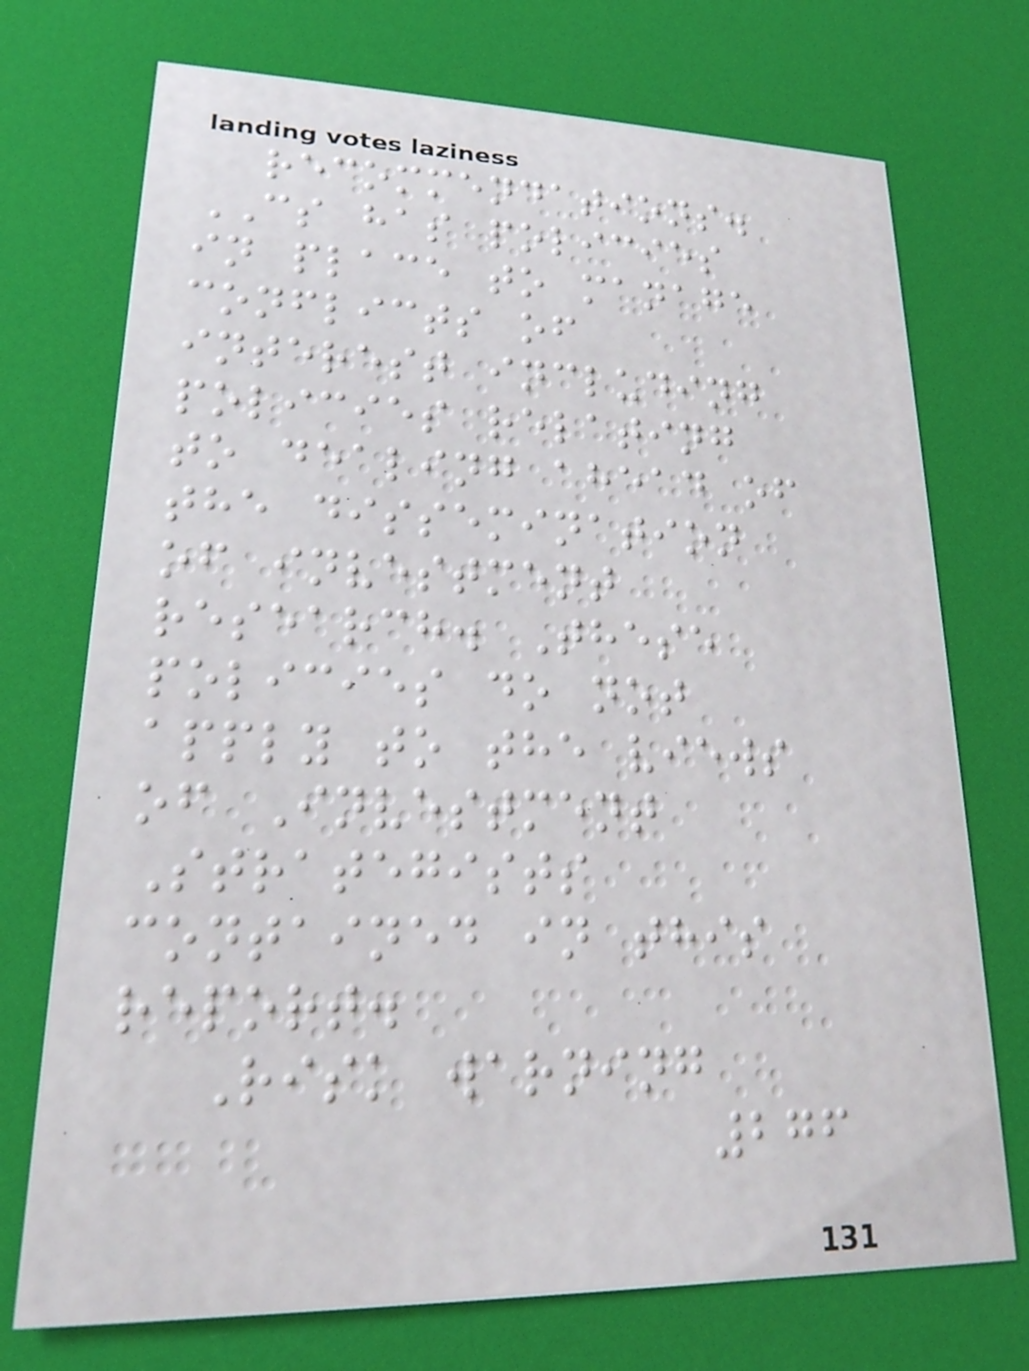recommendations.
CS has policies
in place to manage
conflicts of
interest including
policies relating
to dealing ahead of
the dissemination
of investment
research. These
policies do not
apply to the views
of Investment
Strategists
contained in this
report.
Risk warning
276
